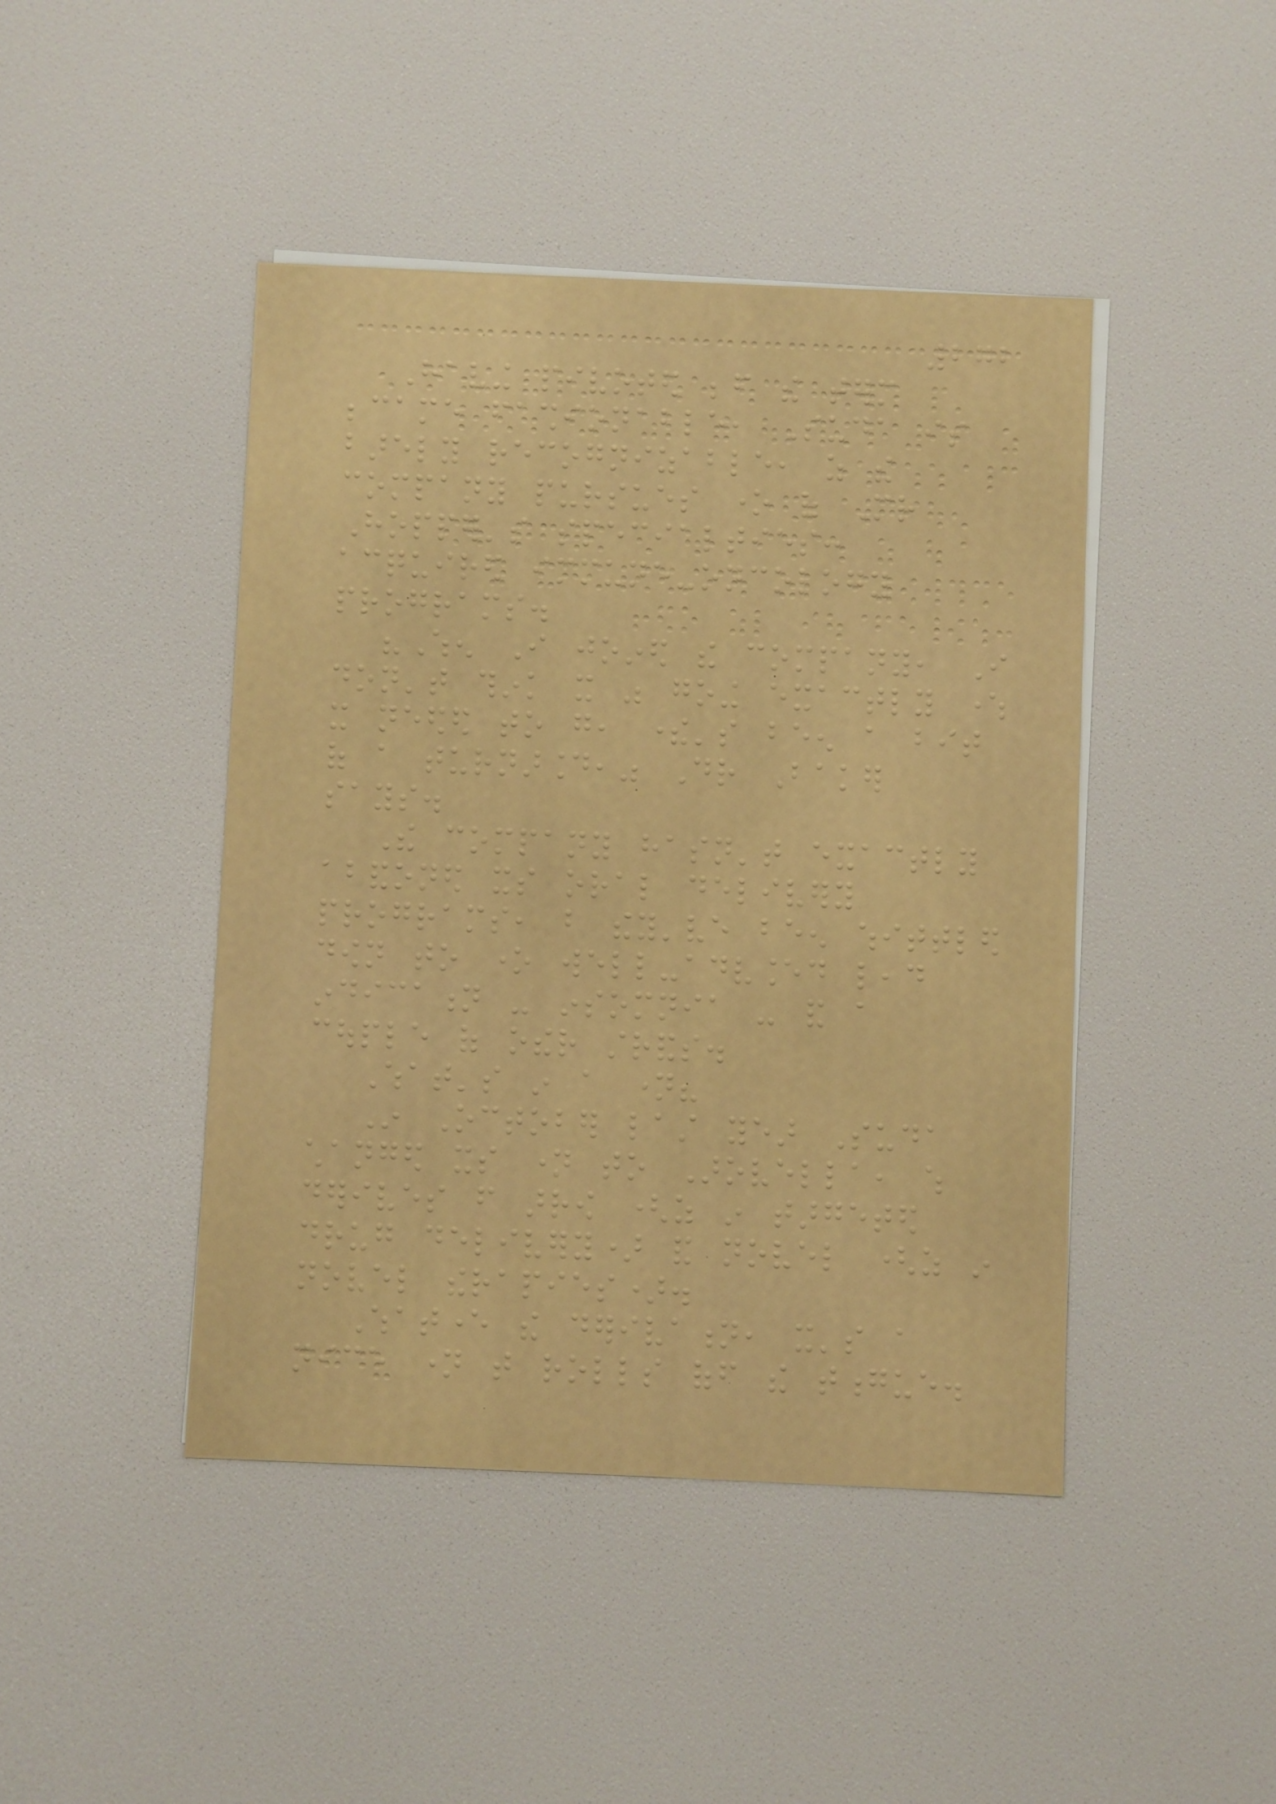272
Having pivoted before the term
became fashionable, Suda is
barely recognizable, as the
company pursues one of Mr
Hopper's specialties:
acquired immune-oncology
programs.
"When I joined the company, I
don't think it was going exactly where
it needed to go, there's been a bit
of a turnaround," Dr Baker
says.
The company hasn't exactly
abandoned its oral delivery
programs, but they've been whittled
down to one well-advanced lead
indication - insomnia - and a
couple of other strands.
What's in a name?
In October last year Suda
changed its name to Arovella, which
derives from arrow (as in targeted
drug delivery) and novel (as in
novel therapies).
Whatever the derivation, it's a
nice name that rolls off the tongue.
